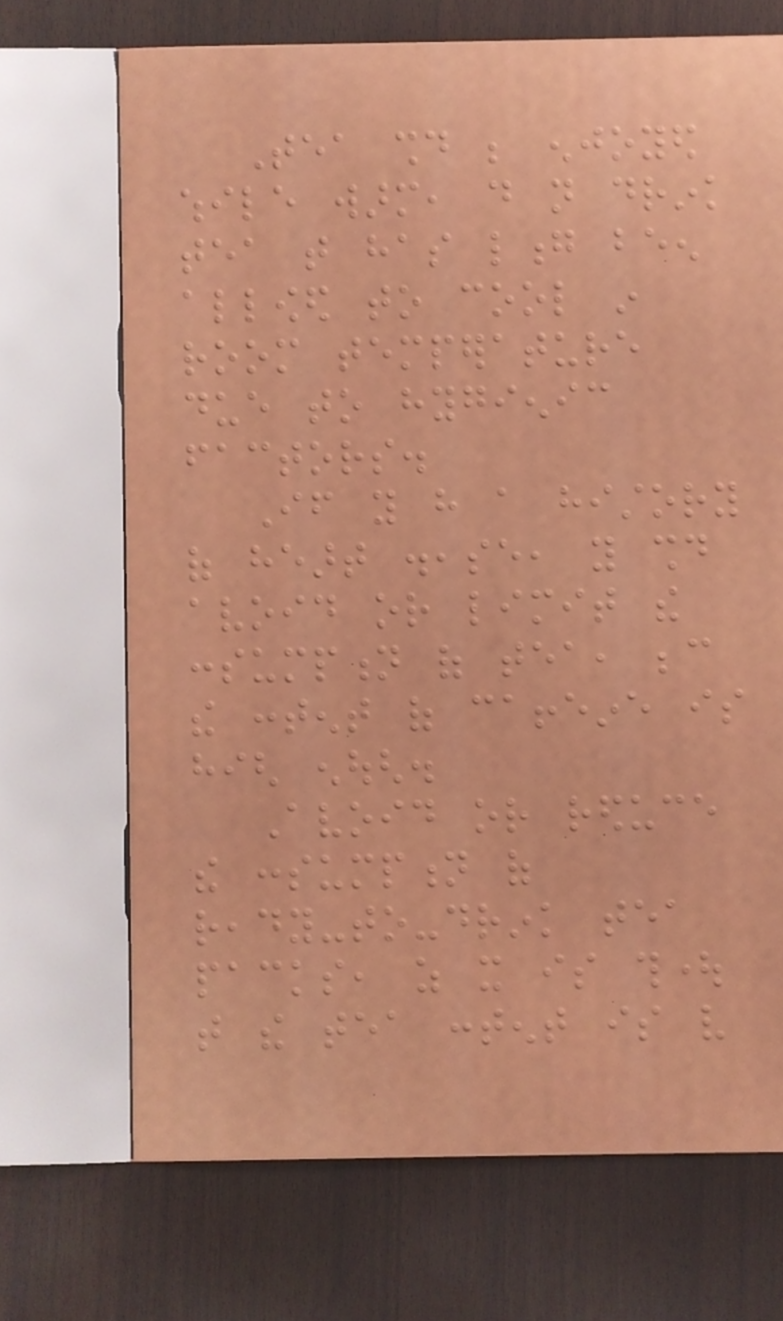Tea should be enjoyed
while warm, do not drink
tea that has long been
allowed to cool in
room temperature
due to hygienic
factors.
If you have a history
of heart disease, you should
avoid or limit the
consumption of tea, because
the content of caffeine is
high enough.
Avoid or reduce
the consumption of
ready-to-drink tea
packs, as it is thought
that the tea content is very
